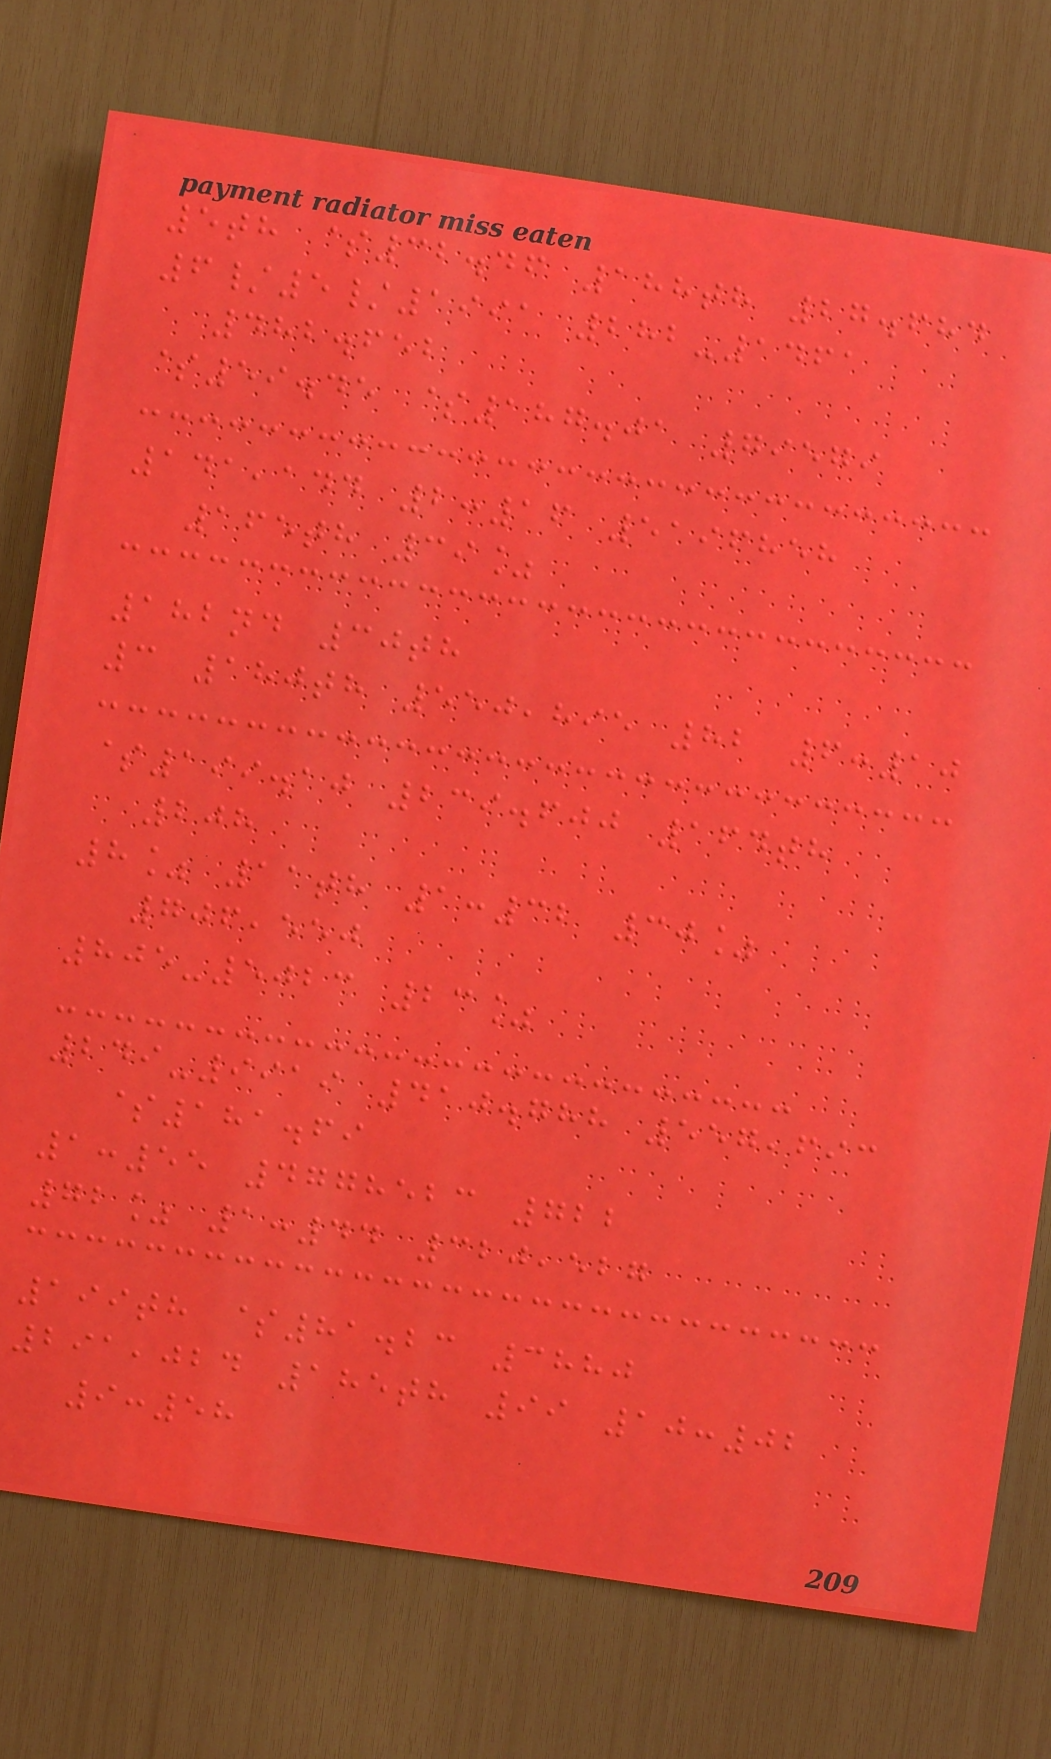5th $32.46 188th 27.684
6/5/1991 282-1461
482.652
$59.45 $187.01 79579
141,144 2:16 5196858
165th 39%
182nd 30th
3 180th 550,895 82 6:10
$199.10 239.600 164th
208
8% 11th 1:32 30%
706,550
805-5023 23%
249-9919 410.788 557,693
$181.69
1:55 4778523 722
72% 1:44 320,527
199th $81.23 3880
291,024 185th 99 10:02
9:58
